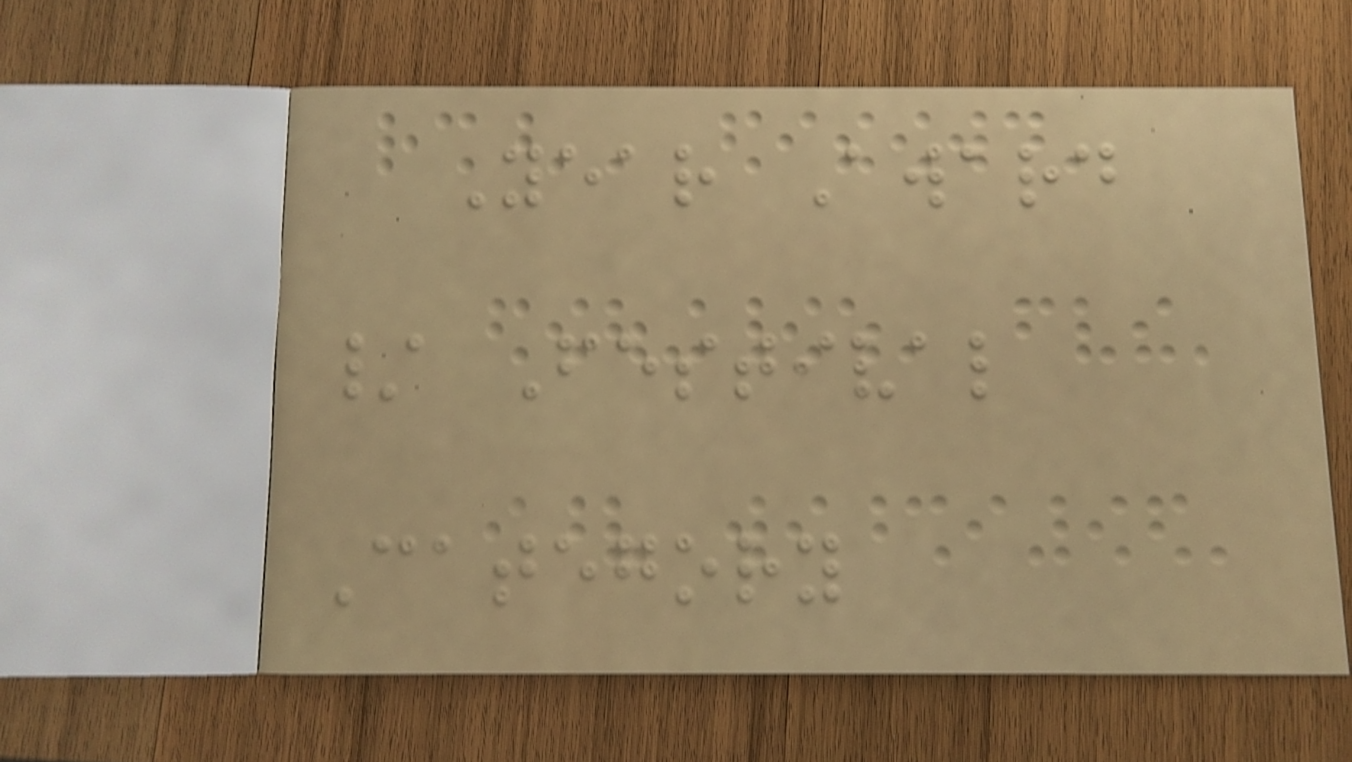Year Award
/ Festival
Category
